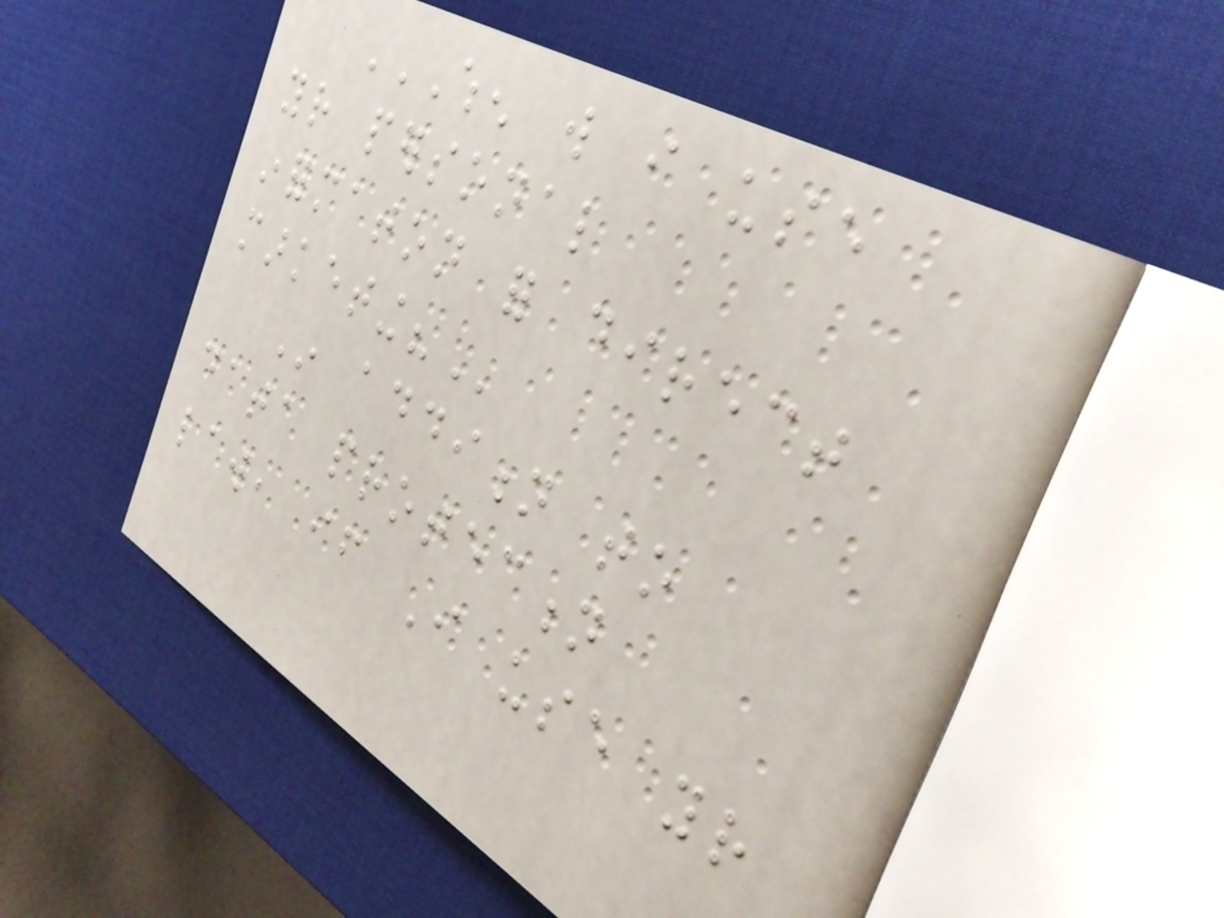WHEN WILL I USE
YOUR PERSONAL
INFORMATON FOR DIRECT
MARKETING?
In addition to
data protection
law, if I use your
